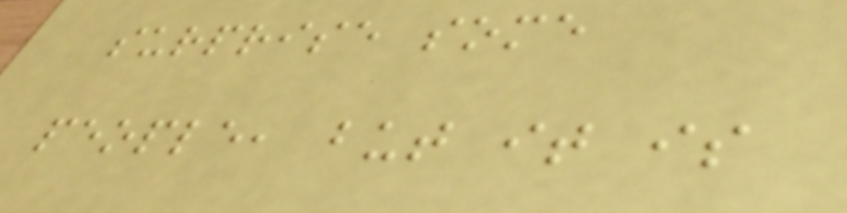surprise some
people, but it is
